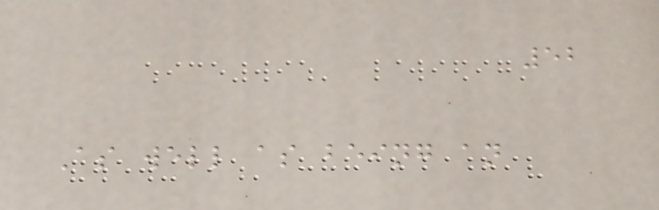52
As well as being an
